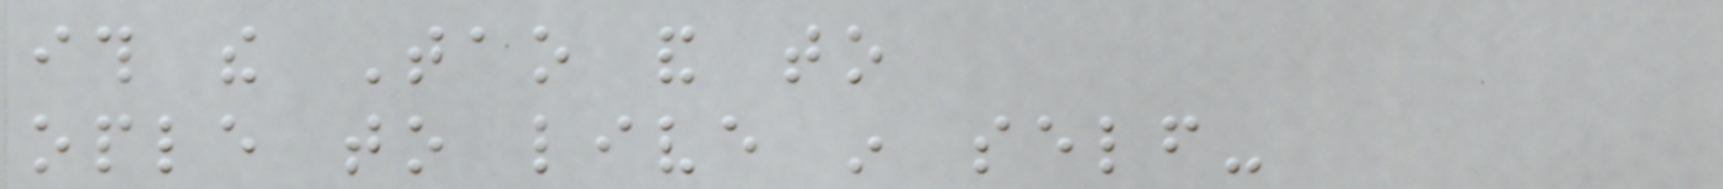ith the Tao and to
ople to live in self-
